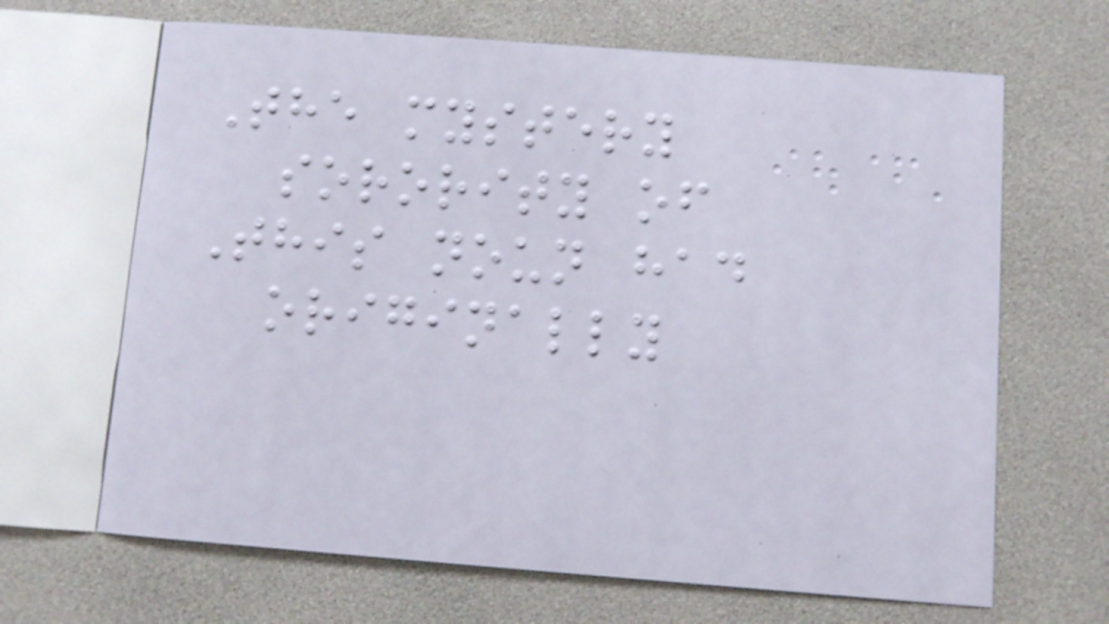The mystery
sorority of
This noun had
originally
